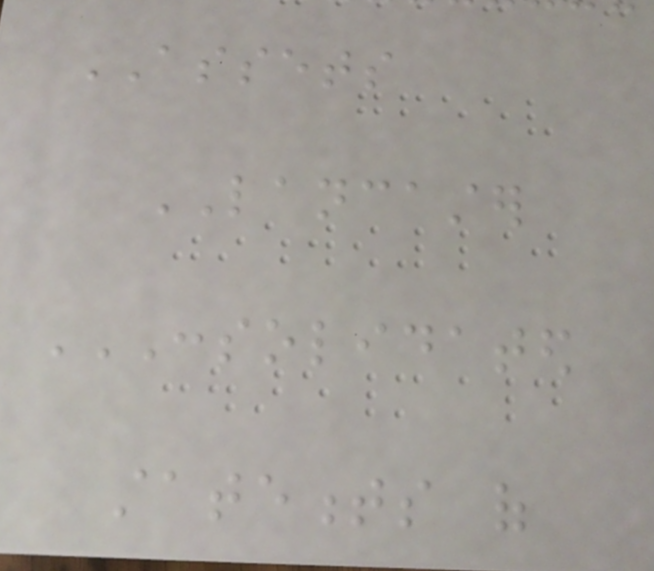ASSETS
LANCASTER
CONSOLIDATED
STATEMENTS OF
